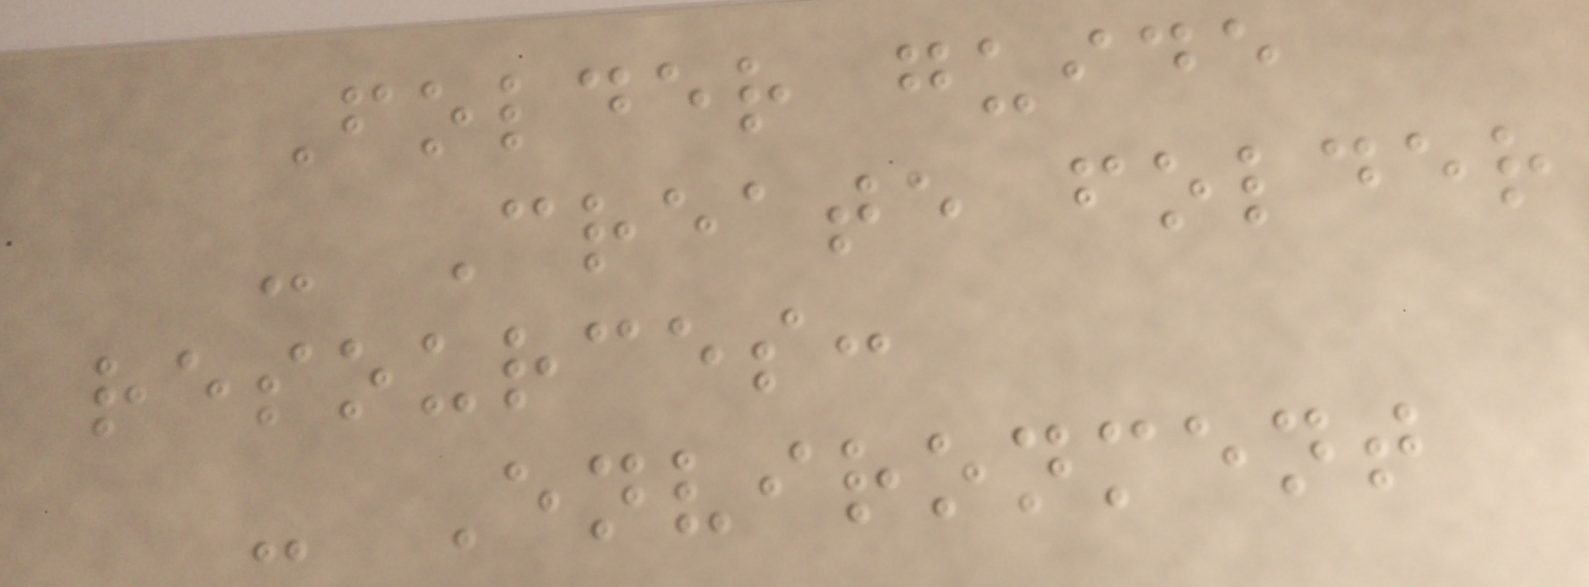Folder guide
- Create folder
resources:
- Environment
